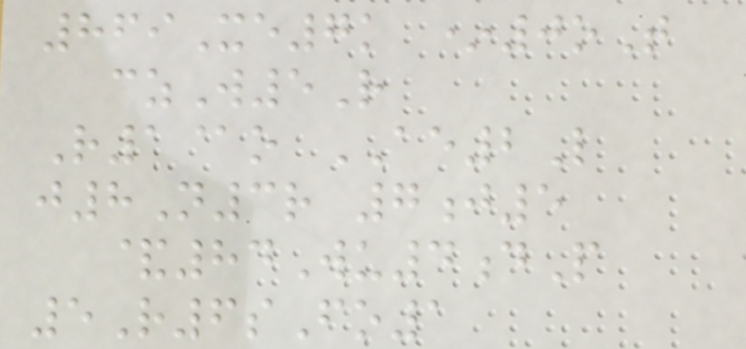869Xe7k *0oT
czW5R
R1@o AE2L
j8N3r 7j5
&84Wu4dP
5R6sFo1
